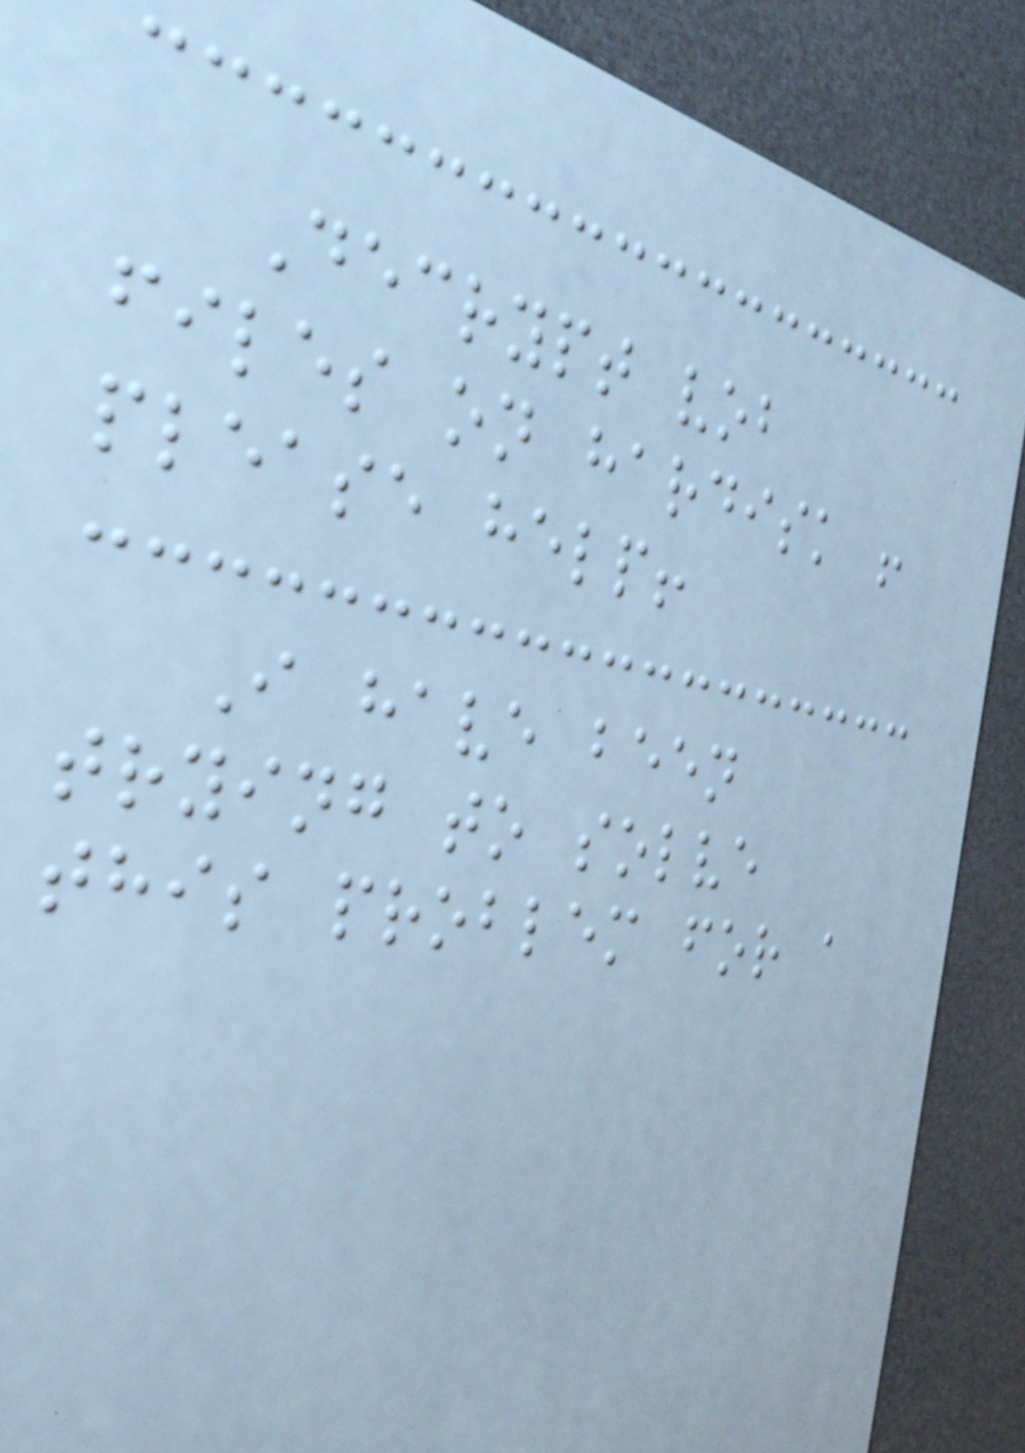Decrypt vob
files on hardisk !
please help!
I have been
trying to solve
this problem for a
